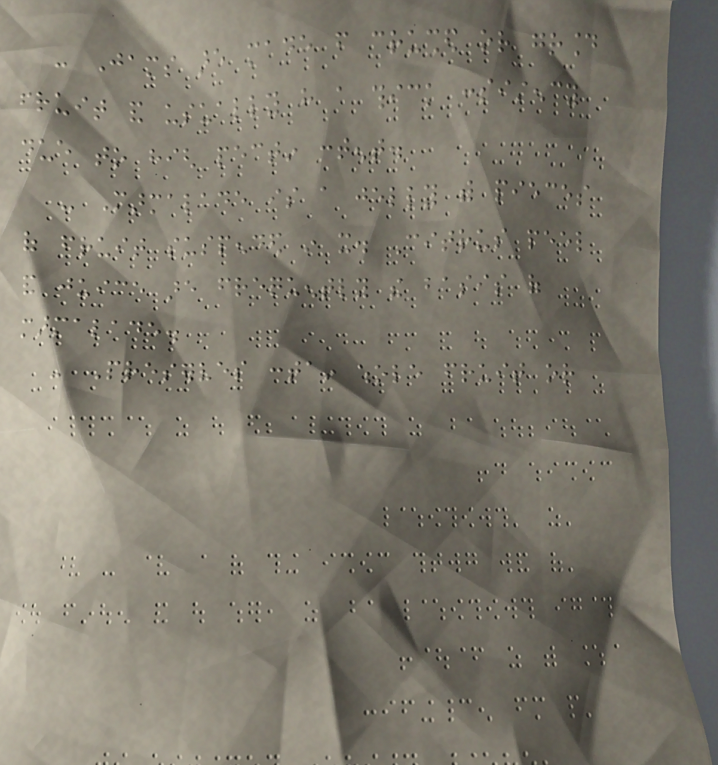- Jams are made from crushed or ground
fruit and usually have a thick consistency
due to high pectin content.
- Marmalade is a jelly with pieces
of fruit suspended in it. Citrus peel
and juice are frequently the basis of
marmalade.
- Preserves contain whole fruit or
